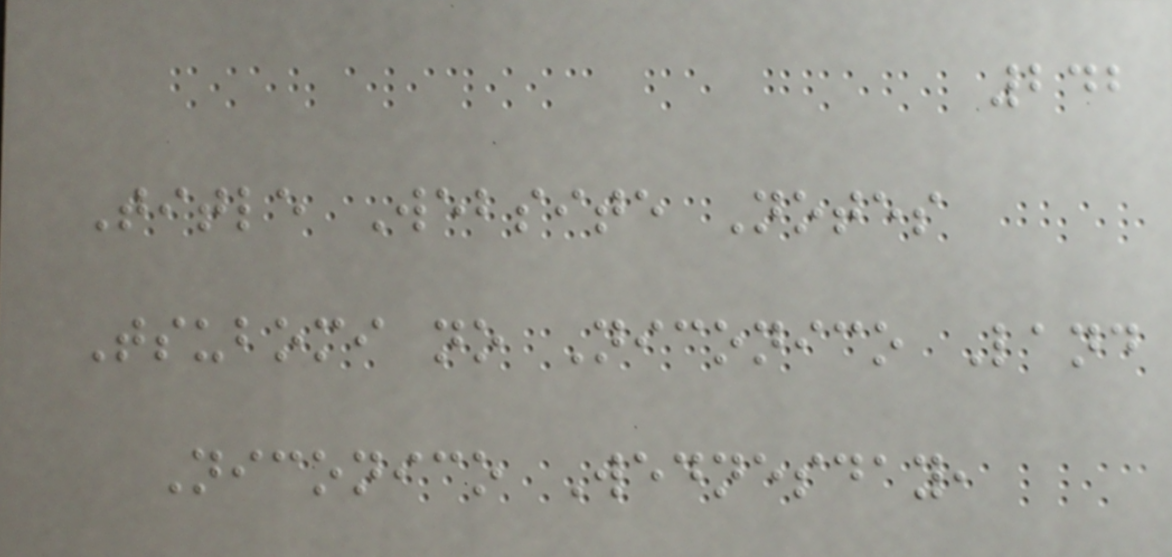242
Title Website Notes
Tsubomi no Niconico Land
Niconico Wednesday,
